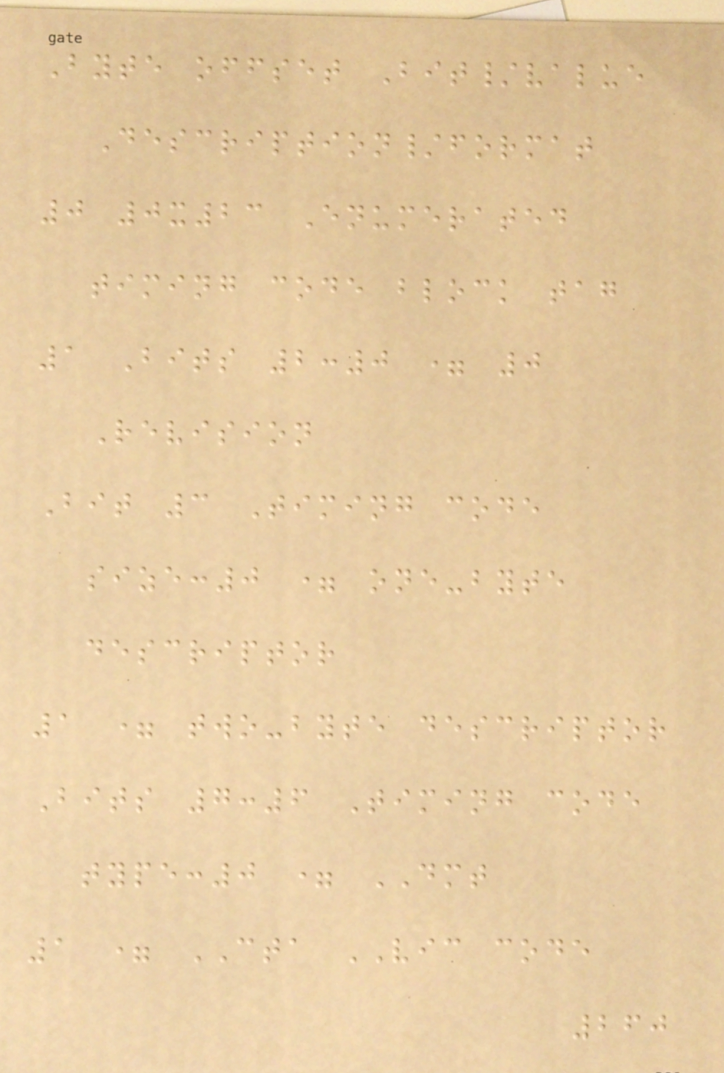Byte offset Bit/value
Description/format
0 0x23 Enumerated
timing code block tag
1 Bits 2:0 = 0
Revision
Bit 3 Timing code
size:0 = one-byte
descriptor
1 = two-byte descriptor
Bits 7:6 Timing code
type:0 = DMT
1 = CTA VIC code
260
